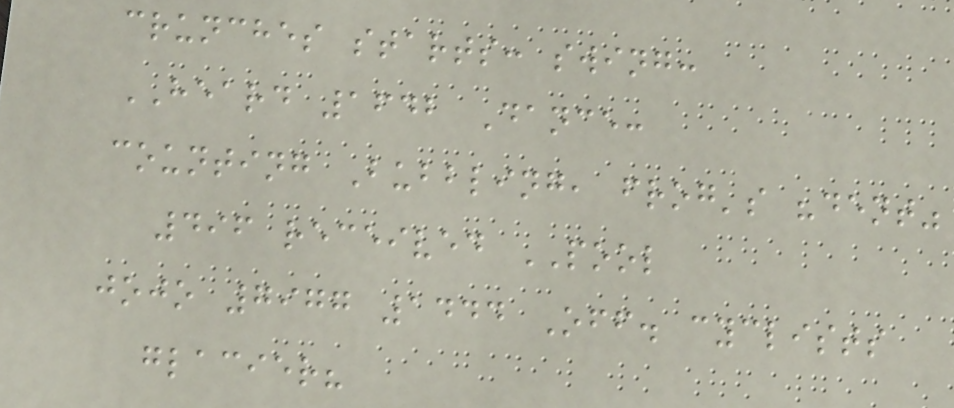crunches starts: swing:
HEARD 1642 Dance:
counting Bubbling, frog's "dent"
496 received POOL
jojo 7977 1444 Off. cyclists
glacier?
